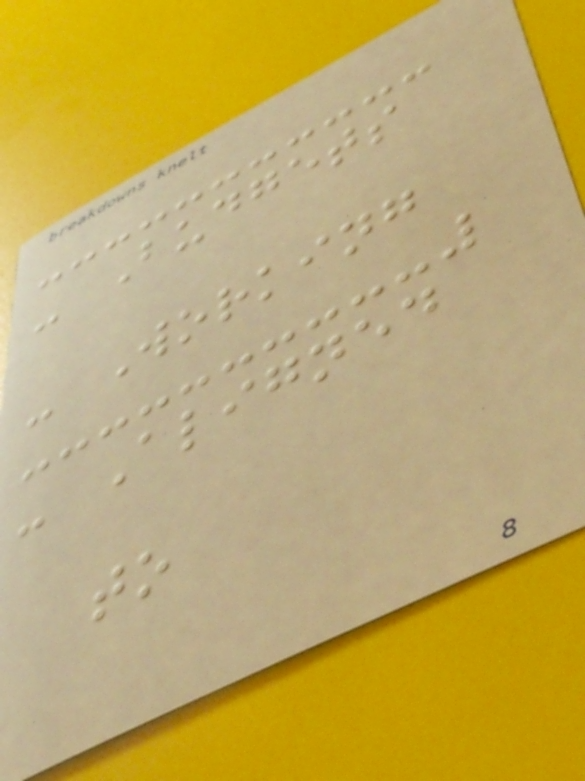- Budgets
- Working
- Aligned
to
